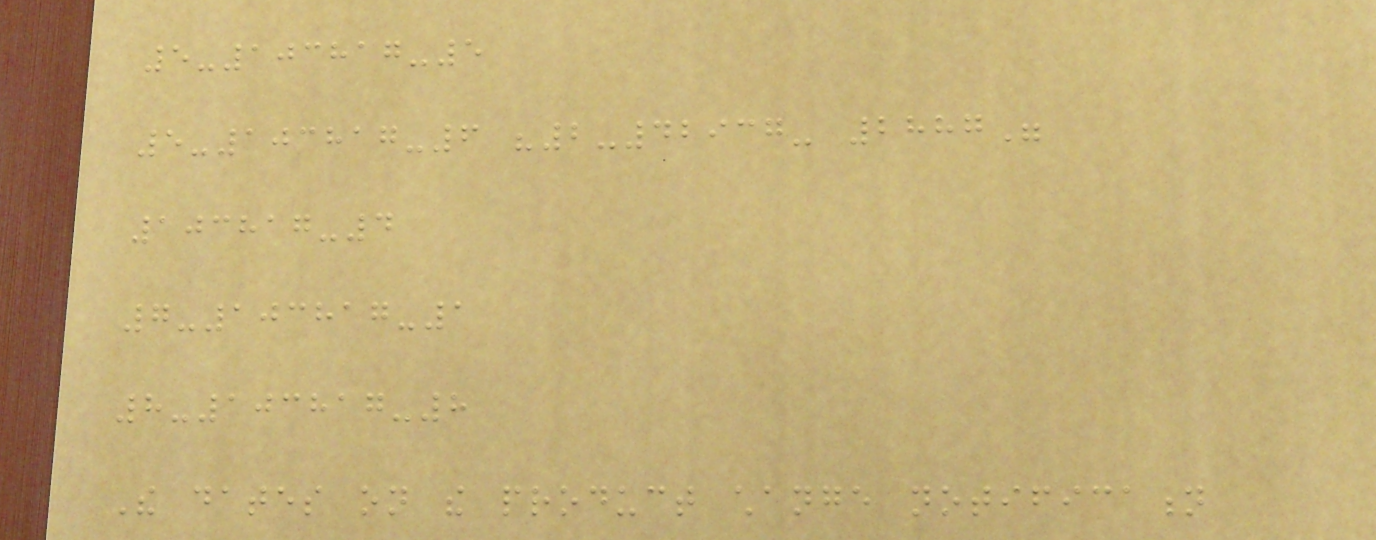5-103817-5
5-103817-6 "2-42937- 2887"
103817-4
7-103817-1
8-103817-8
The dates on the product change notification
